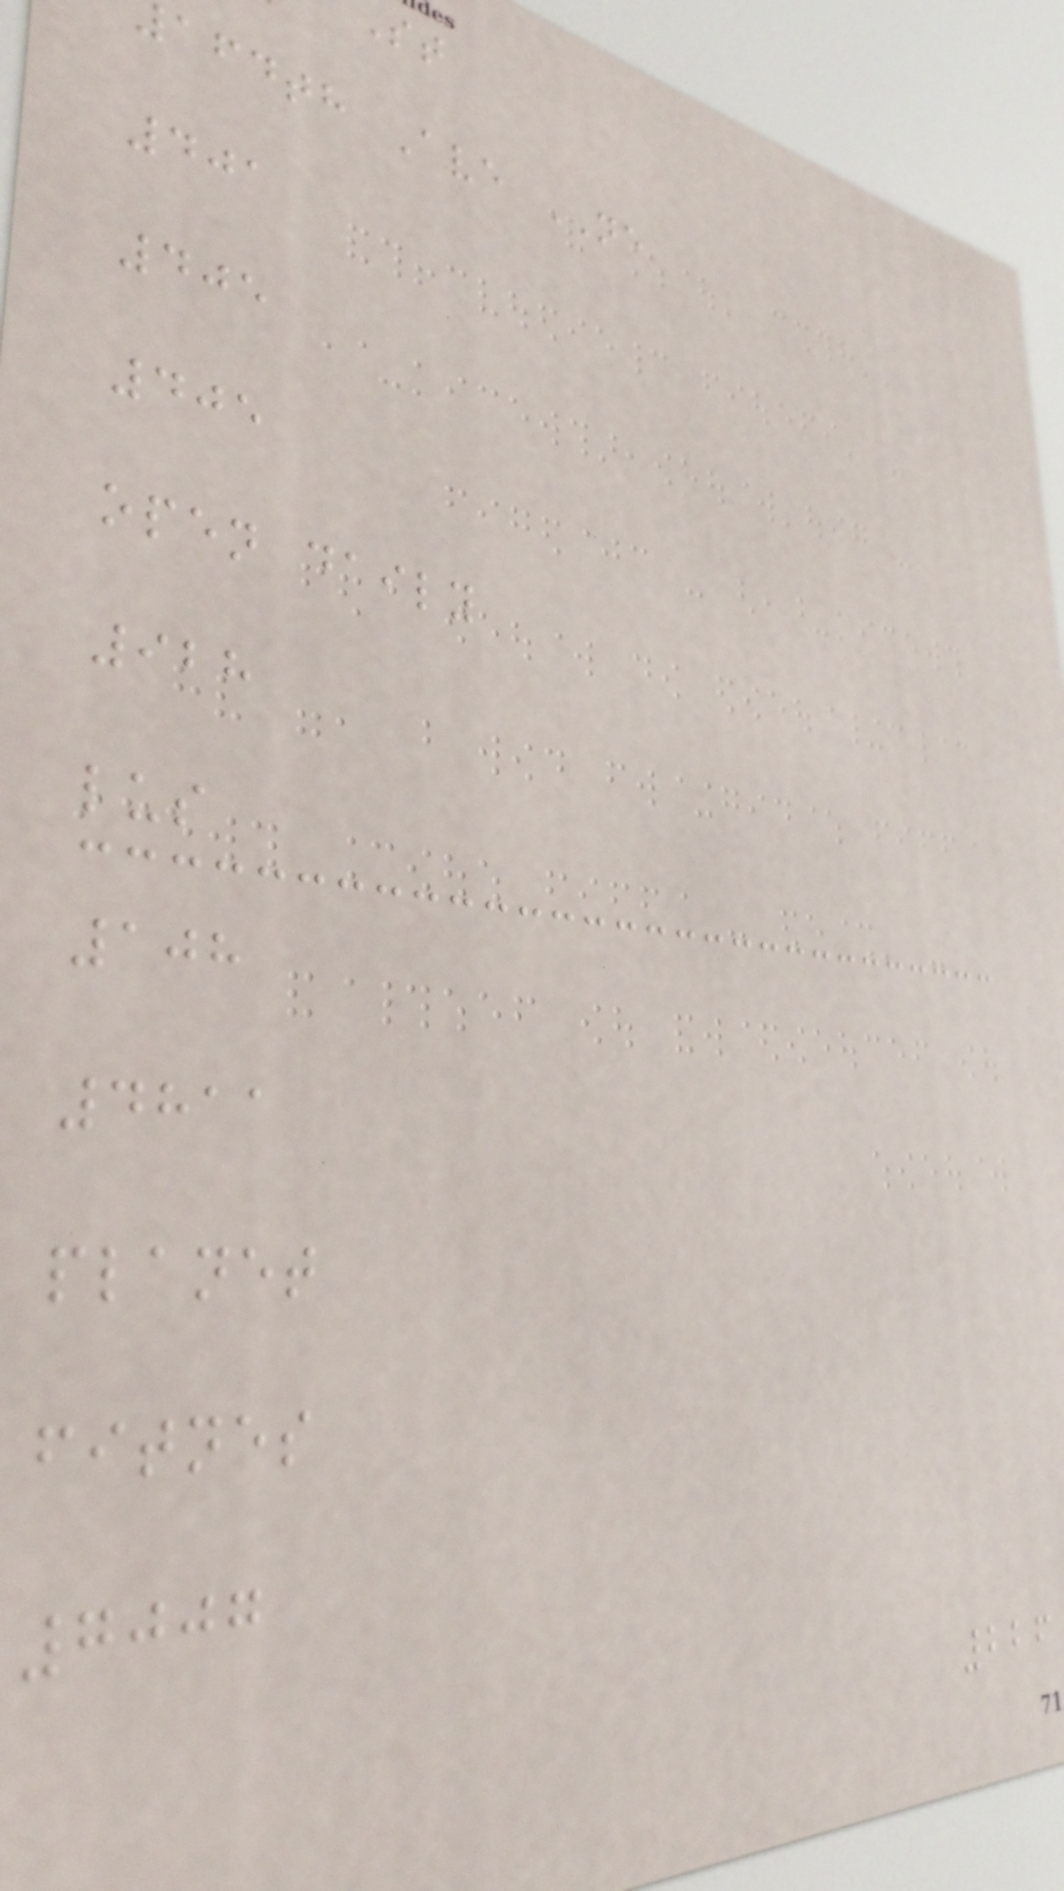afdth Ave NE
401
405
405
open daily
928
lus
108
4811
planet
fitnes
7007
226
